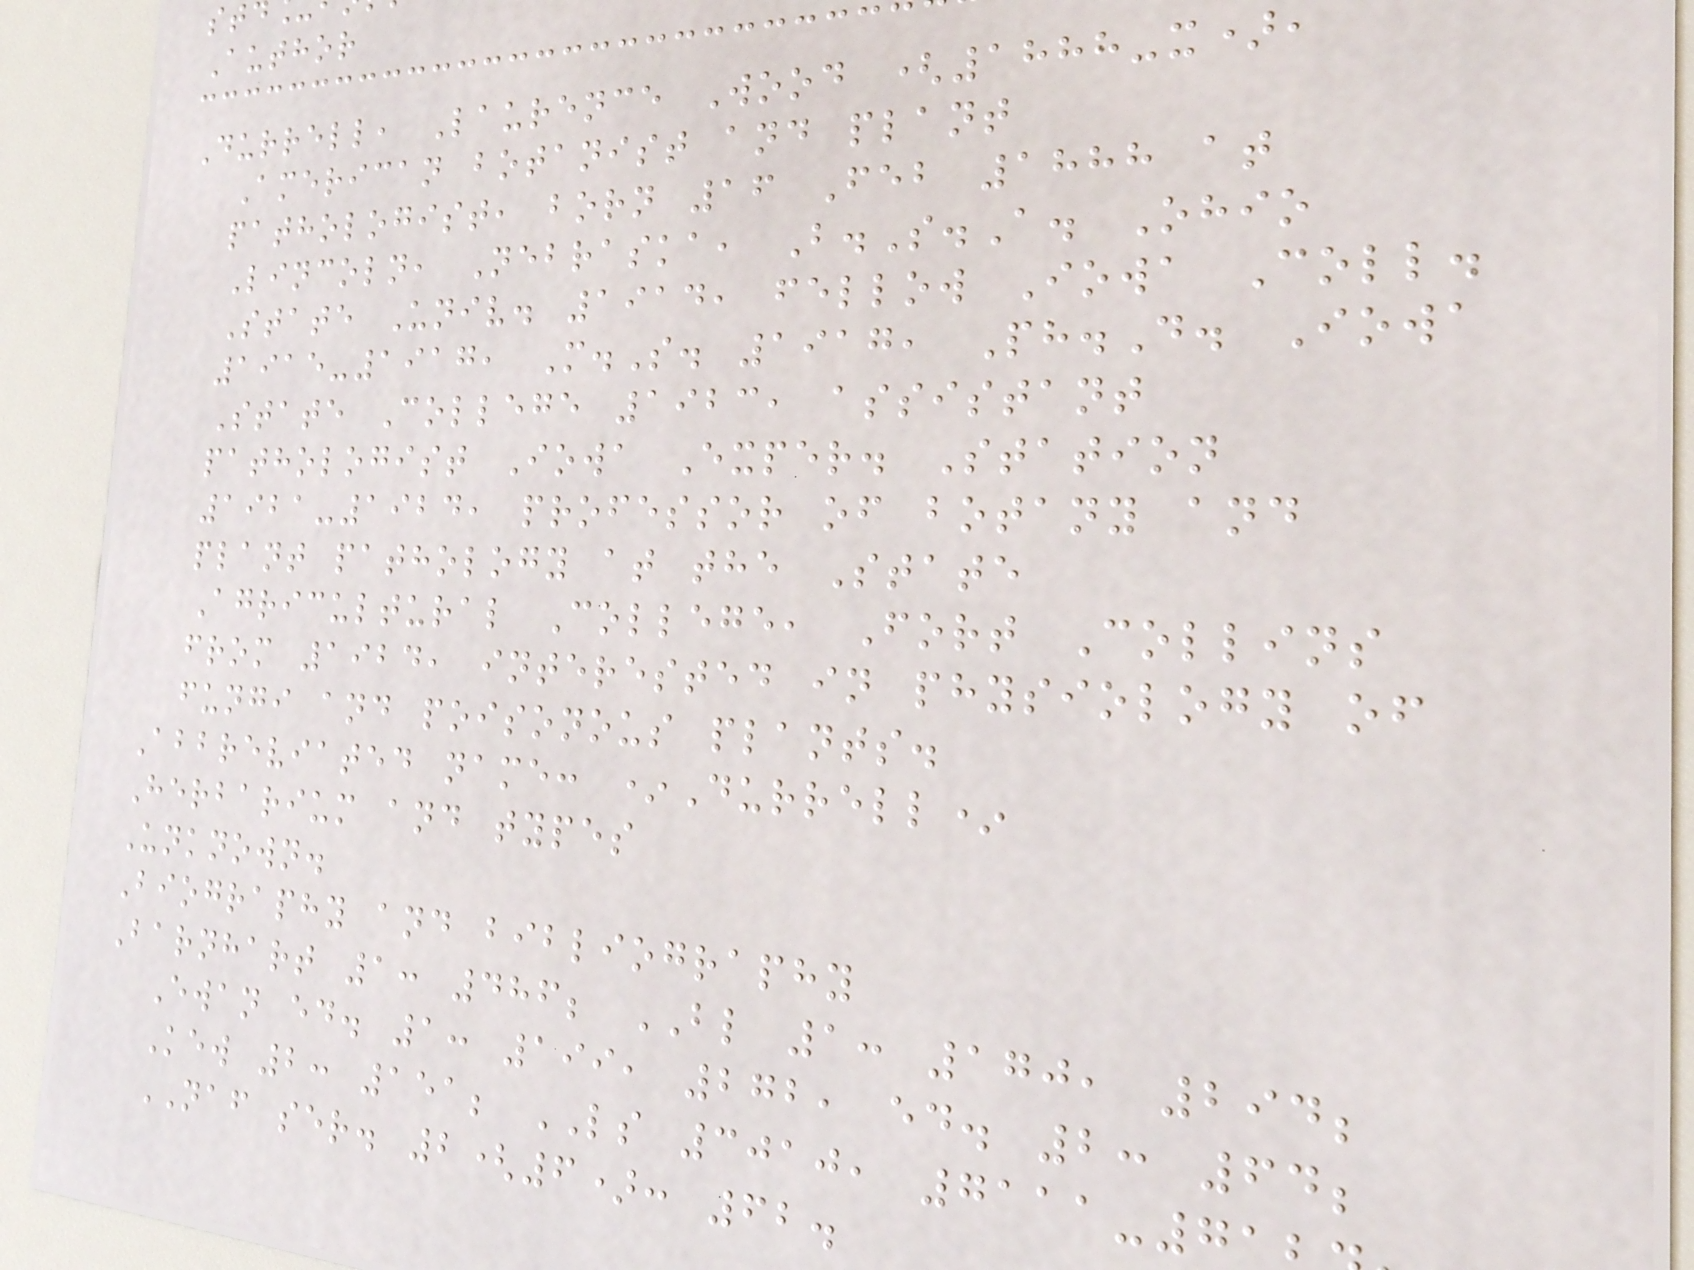Author
Durrell, Laurence Wood (1888-x),
American botanist and plant
pathologist, born 16 Feb 1888 at
Lincoln, Nebraska, B.S.A. Ohio
State Univ. 1914, fellow Iowa Coll.
1915-1917, M.S. 1917, Ph.D. Iowa
State College 1923, assistant
pathologist Iowa Exper. Station
1921-1924, professor of botany and
plant pathology at the State
Agricultural College, Fort Collins
from 1924, interested in physiology of
fungi and poisonous plants.
Abbreviated name: *Durrell*
Herbarium and types
Unknown.
Biography and bibliography
Barnhart 1: 486; BL 1: 170, 294;
Ewan ed. 1: 199, 272, ed. 2: 64;
Kew 2: 151; LS 3010, 7111-7
NAF ser. 2(6): 62.
